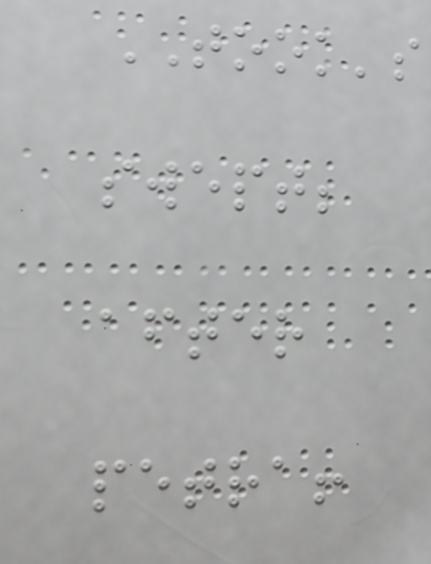TOOK's
swept;
after
petra!
